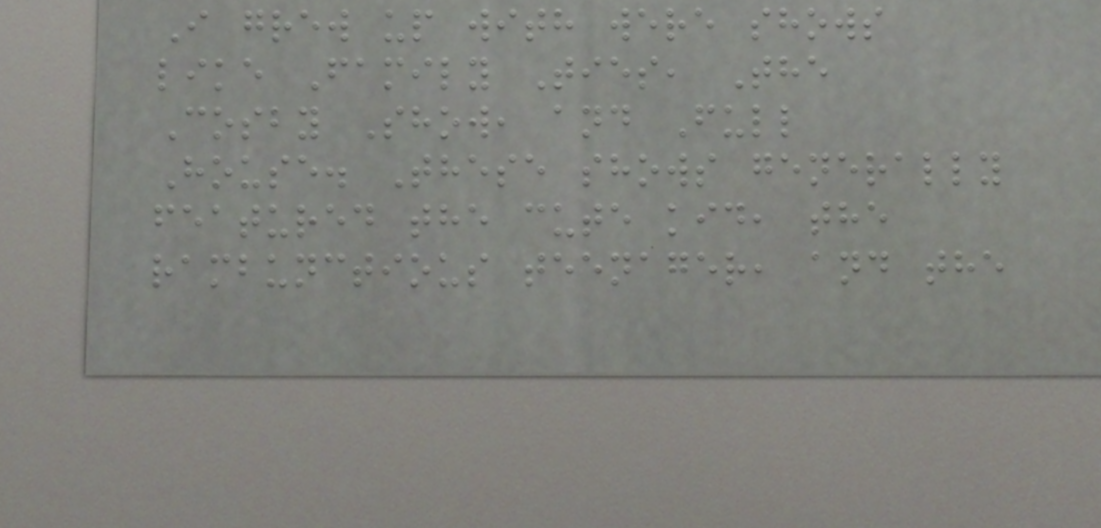I grew up with were shows
like Family Ties, The
Cosby Show, and Full
House. These shows generally
featured the cute kid, the
rambunctious teenager, and the
